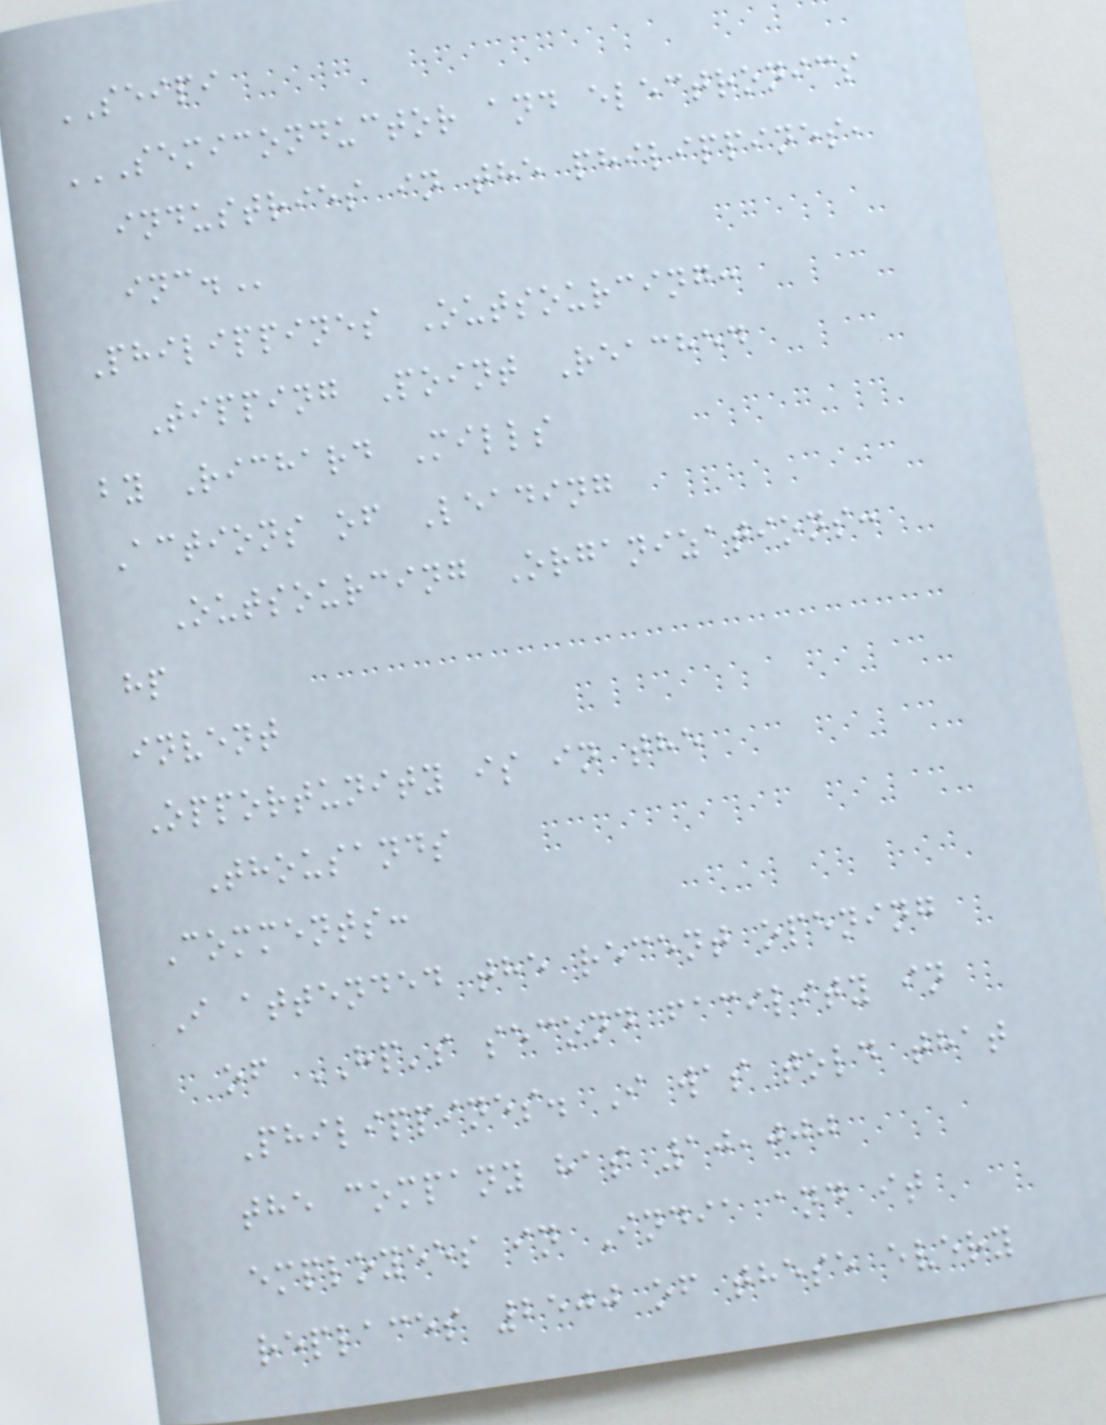SEIPI
SEMICONDUCTOR AND ELECTRONICS
INDUSTRIES IN THE PHILIPPINES,
INC.
Philippines Outsourcing:
Tipping Point Reached
by Richard Mills
Actions of Leading
Outsourcing Organizations:
hp
invent
Opportunity is in the
Thousands
Comments:
I attended the recent opening
of HP's second facility in
Philippines. I was told that
the company has 10,000
employees in India and it
replaces 2500 of these every
